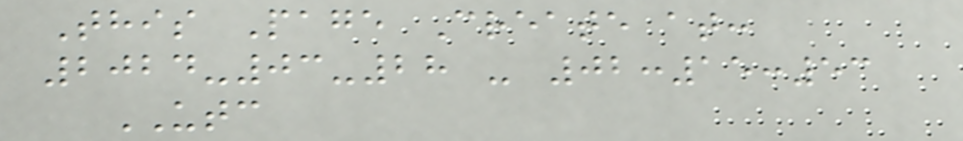This Page Create at:
2024-03-28 - 02:15:53
UTC
